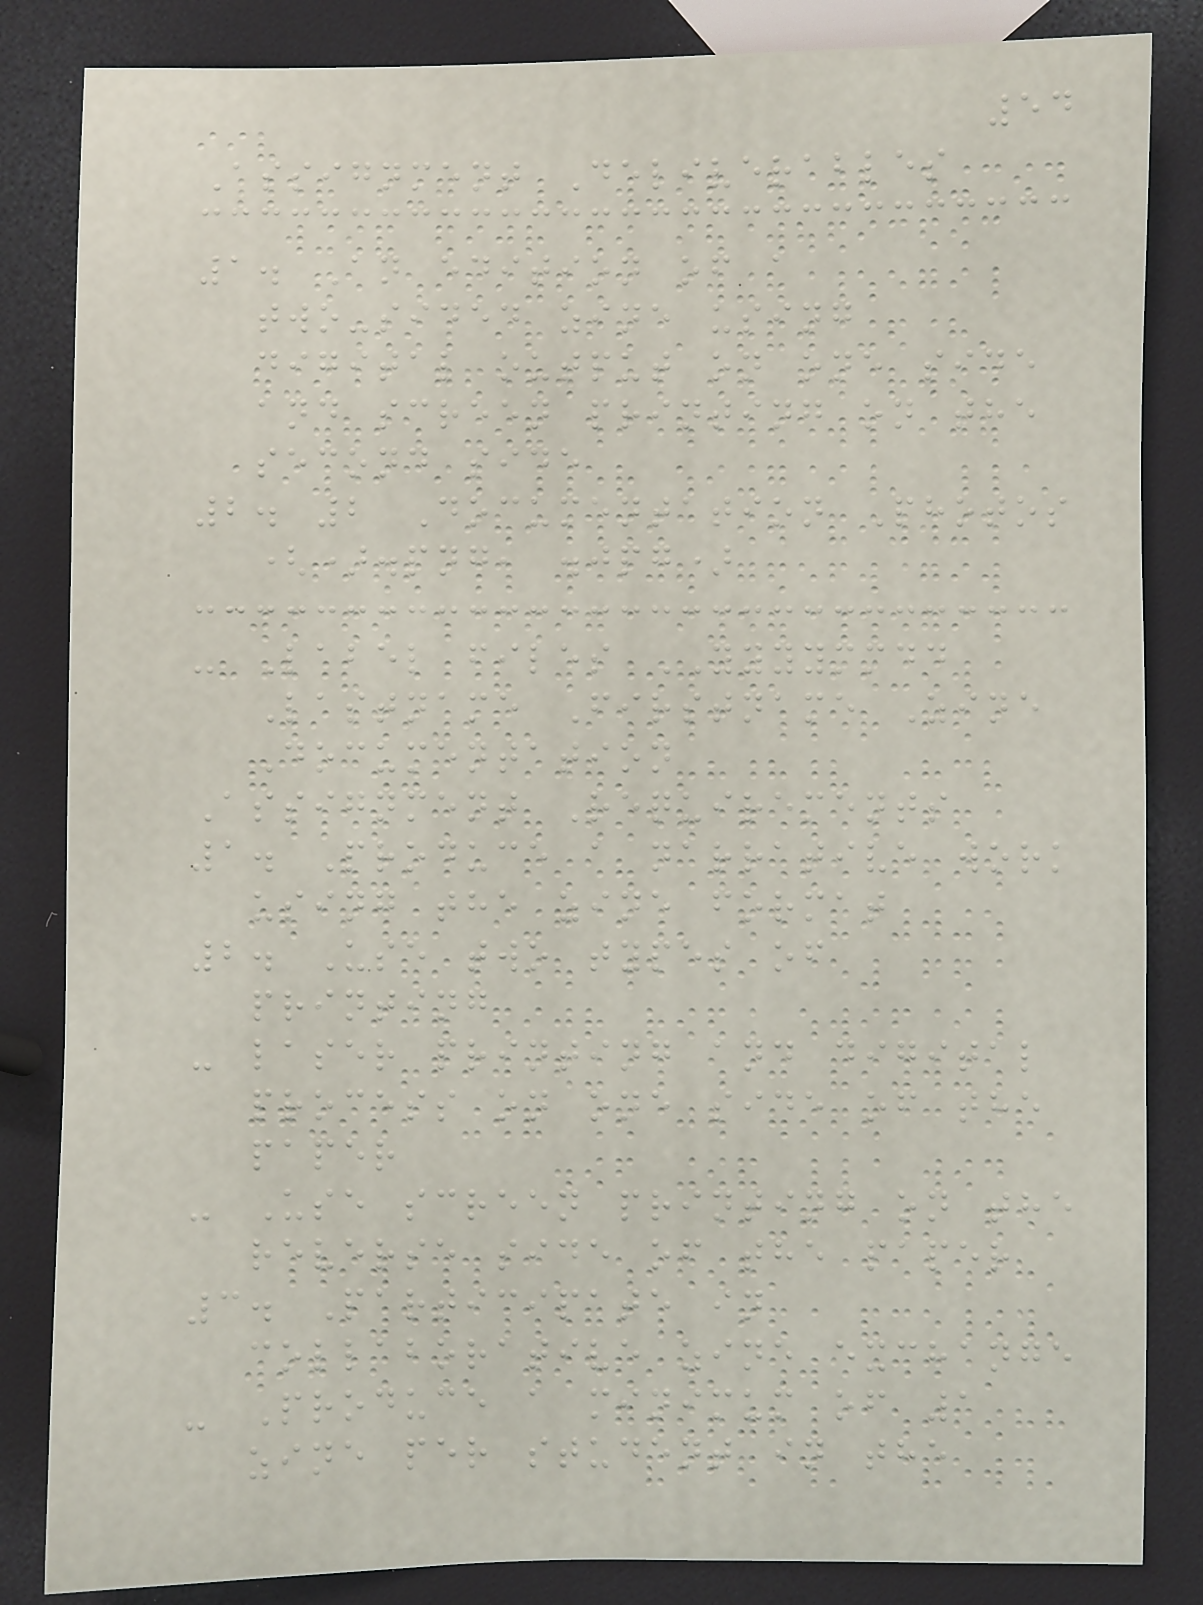54
Assignment Deliverables
1. An edition of a
two-sided zine using
digital output on one side
and screen printing on the
second side
2. 2 Documentation Photos
().png, .jpg)
- Label files YYYYMMDD
Lastname Firstname Zine
Documentation
Assignment Requirements
1. Produce a narrative work
using the zine format
2. Use two types of
printing
- laser printing and digital
process on one side of the
paper
- Use screen printing on the
reverse side of the paper
3. Participate in
collaborative zine exchange
- Produce a minimum of 1
zine per student in the
